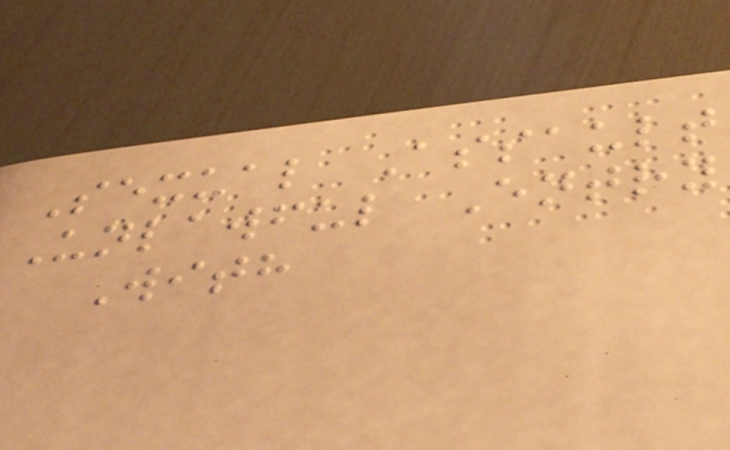Sexual Assault
Unlawful Entry
With
